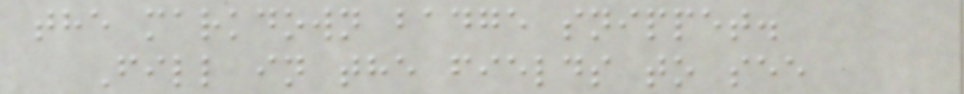the markdown badge snippet.
Fill in the fields to see
